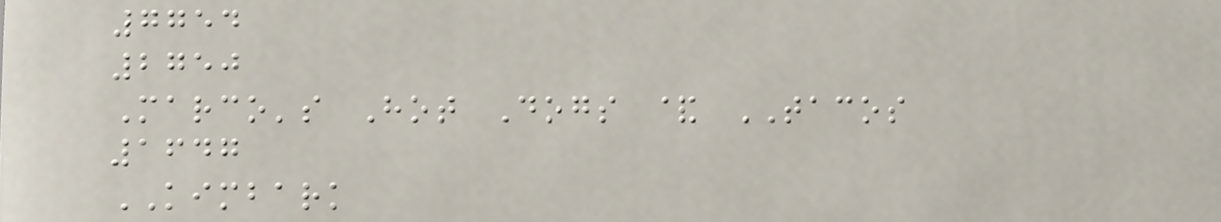7754
2750
Marco's Hot Dogs & TACOS
1647
KIMBARK
